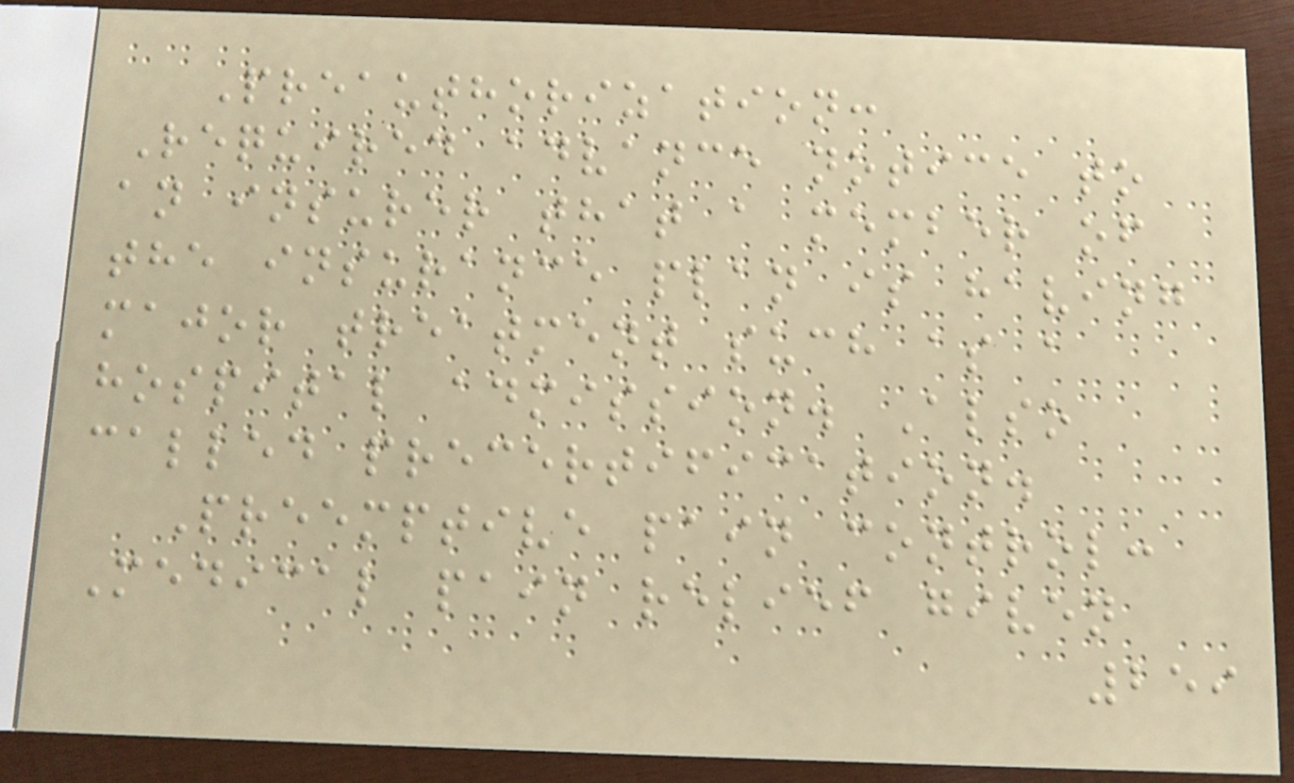Preauthorization:
Required advance notice to
an insurer that a member of
the insurance plan is having
major treatment such as a
hospital admission. Also
called precertification.
Preemptive pain control:
Medical pain relief given
259
